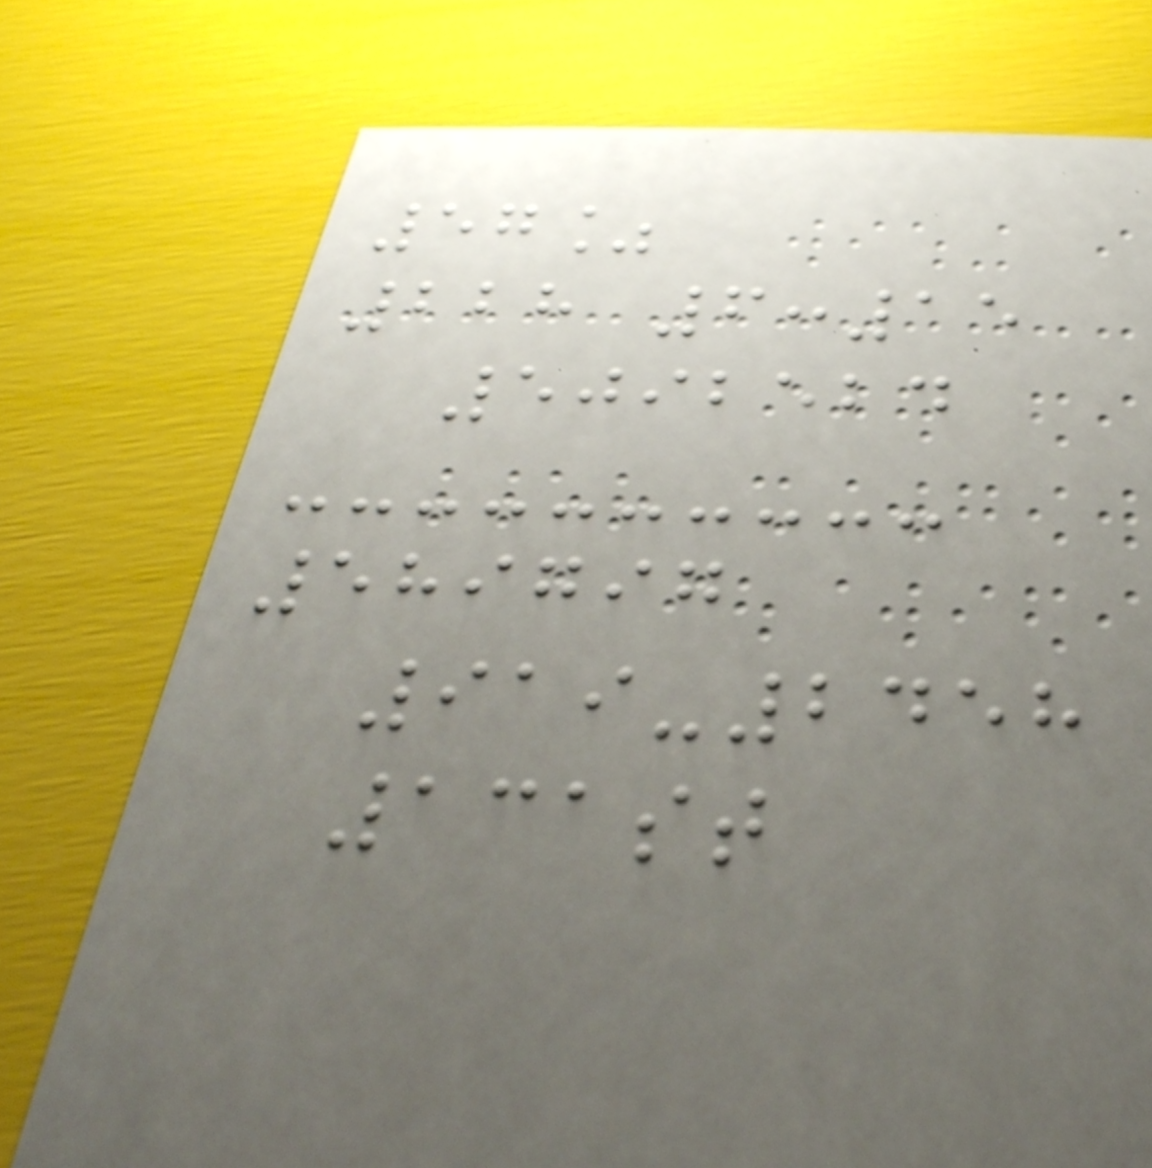57%
228 6:15
5092524
589797
919-2458
131st
